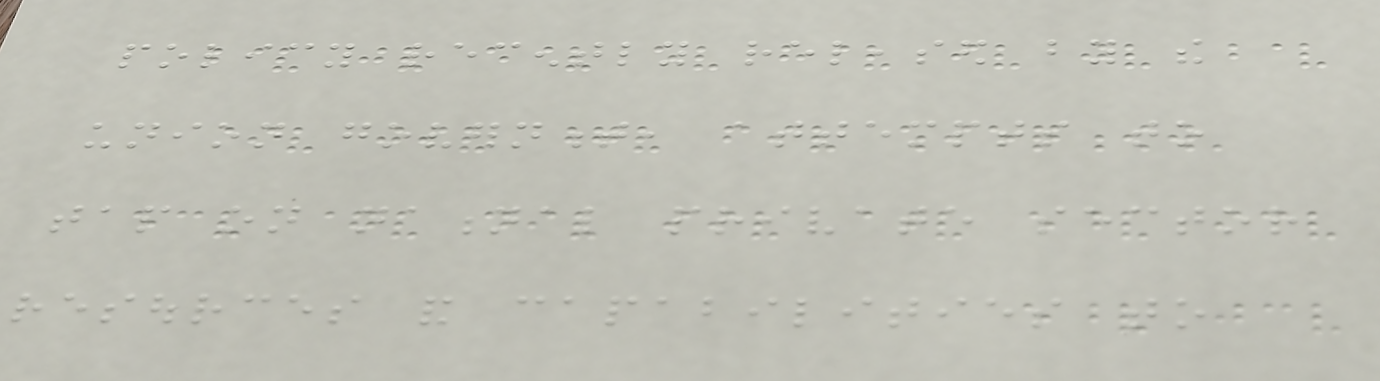policy recently released by the
union government, attempts to
tap on national private sector
resources and capabilities to
